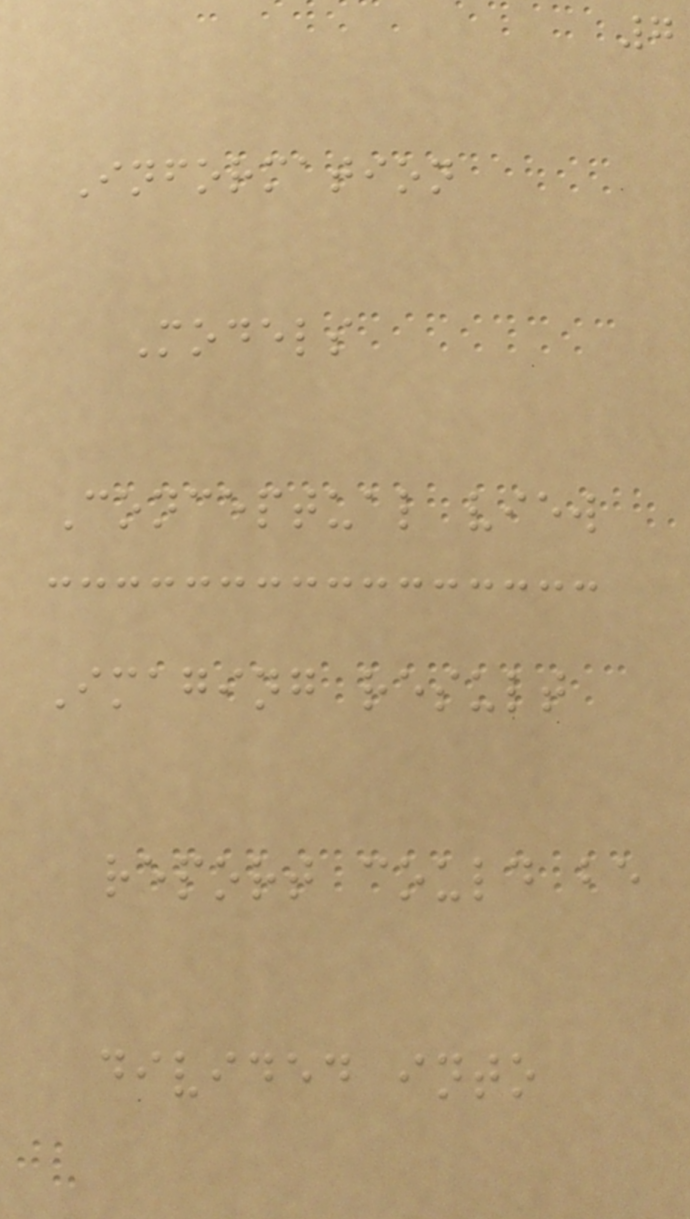7
Information
Models
Conceptual view
Imaging result
report could be
divided into
